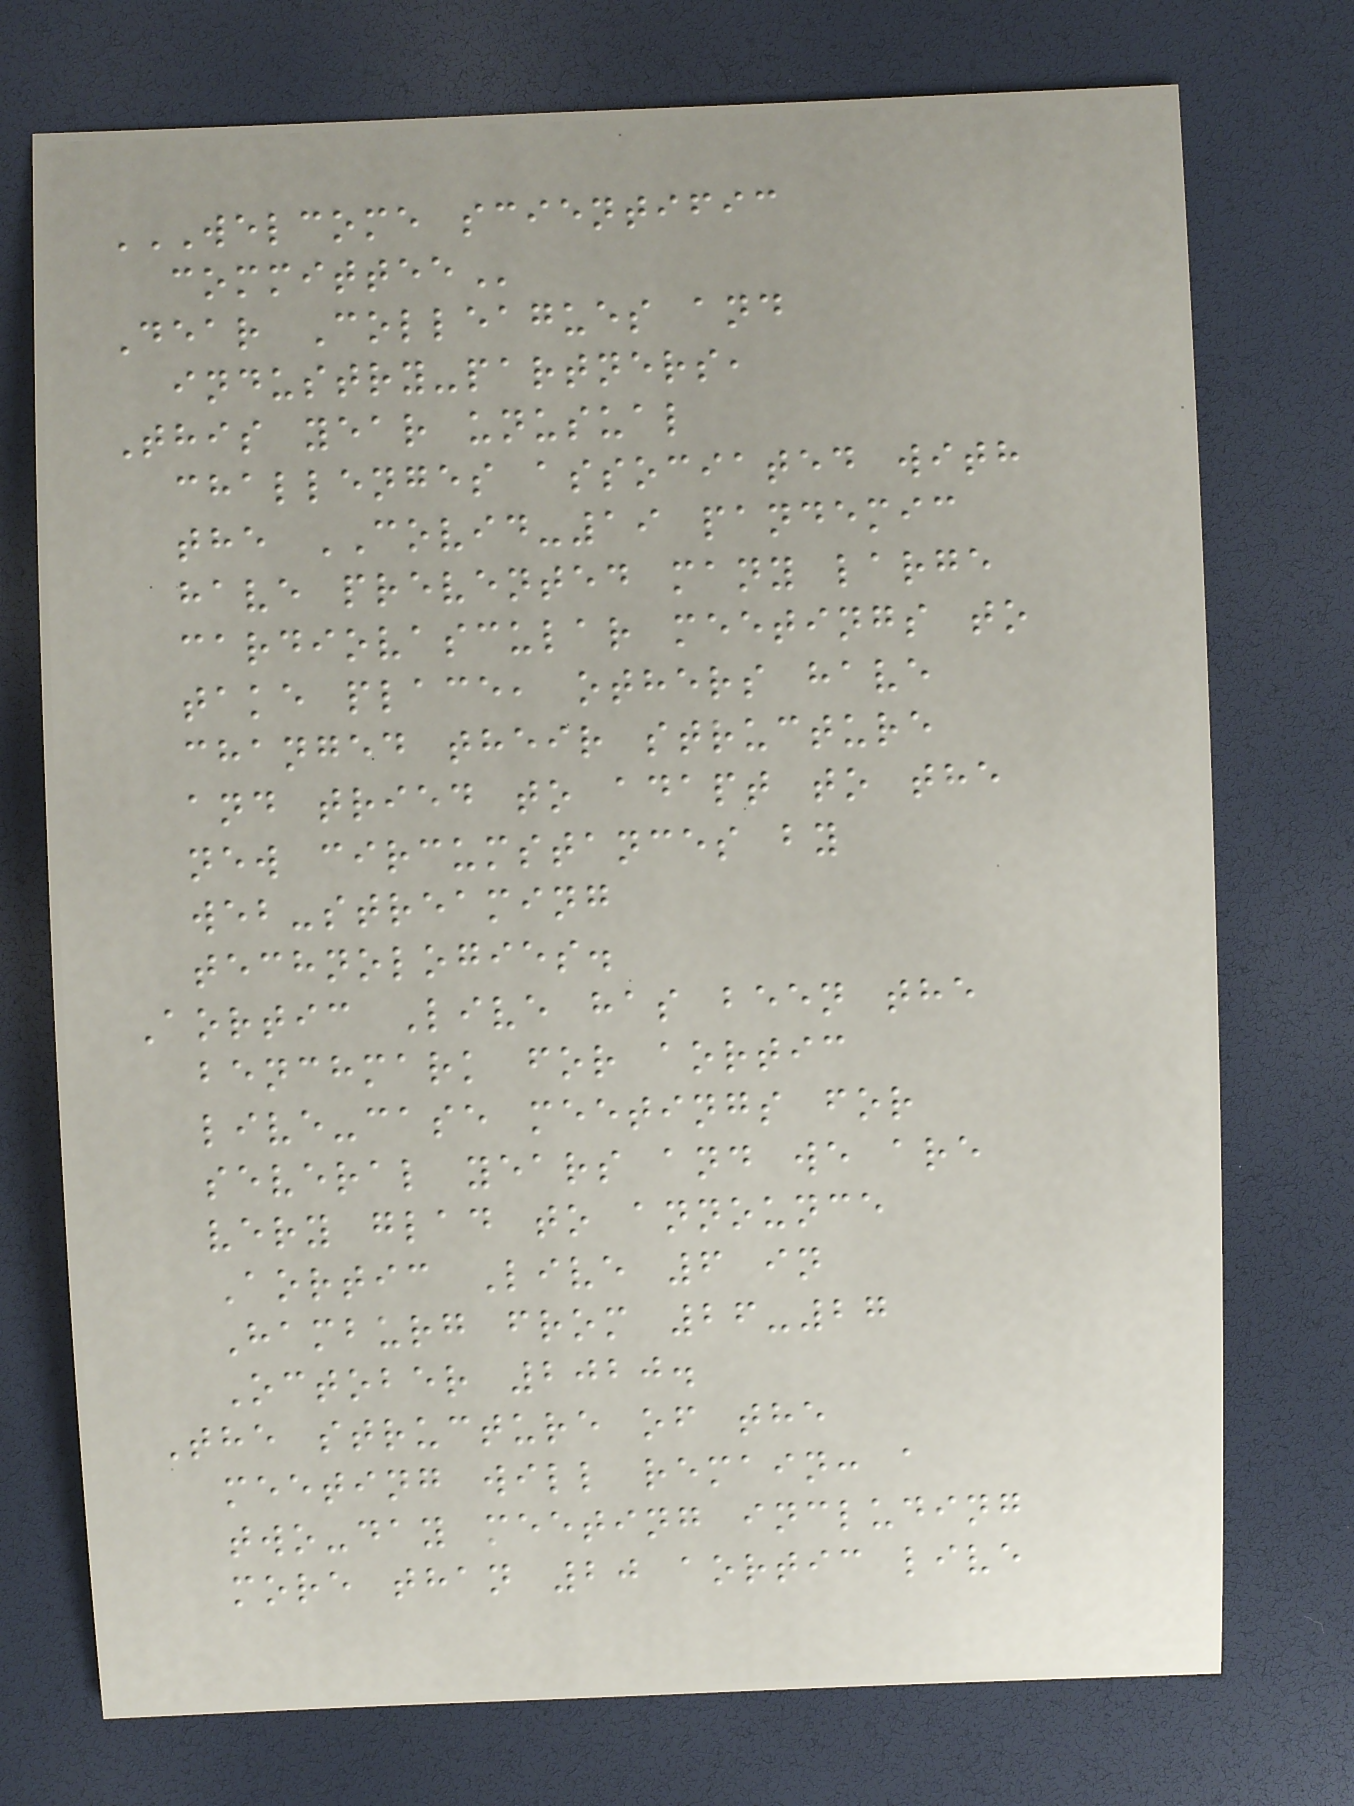WELCOME SCIENTIFIC
COMMITTEE
Dear Colleagues and
industry-partners,
This year unusual
challenges associated with
the COVID-19 pandemic
have prevented many large
cardiovascular meetings to
take place, others have
changed their structure
and tried to adapt to the
new circumstances by
web-streaming
technologies.
Aortic Live has been the
benchmark for aortic
live-case meetings for
several years and we are
very glad to announce
Aortic Live 6 in
Hamburg from 26-27
October 2020.
The structure of the
meeting will remain: a
two-day meeting including
more than 20 aortic live
